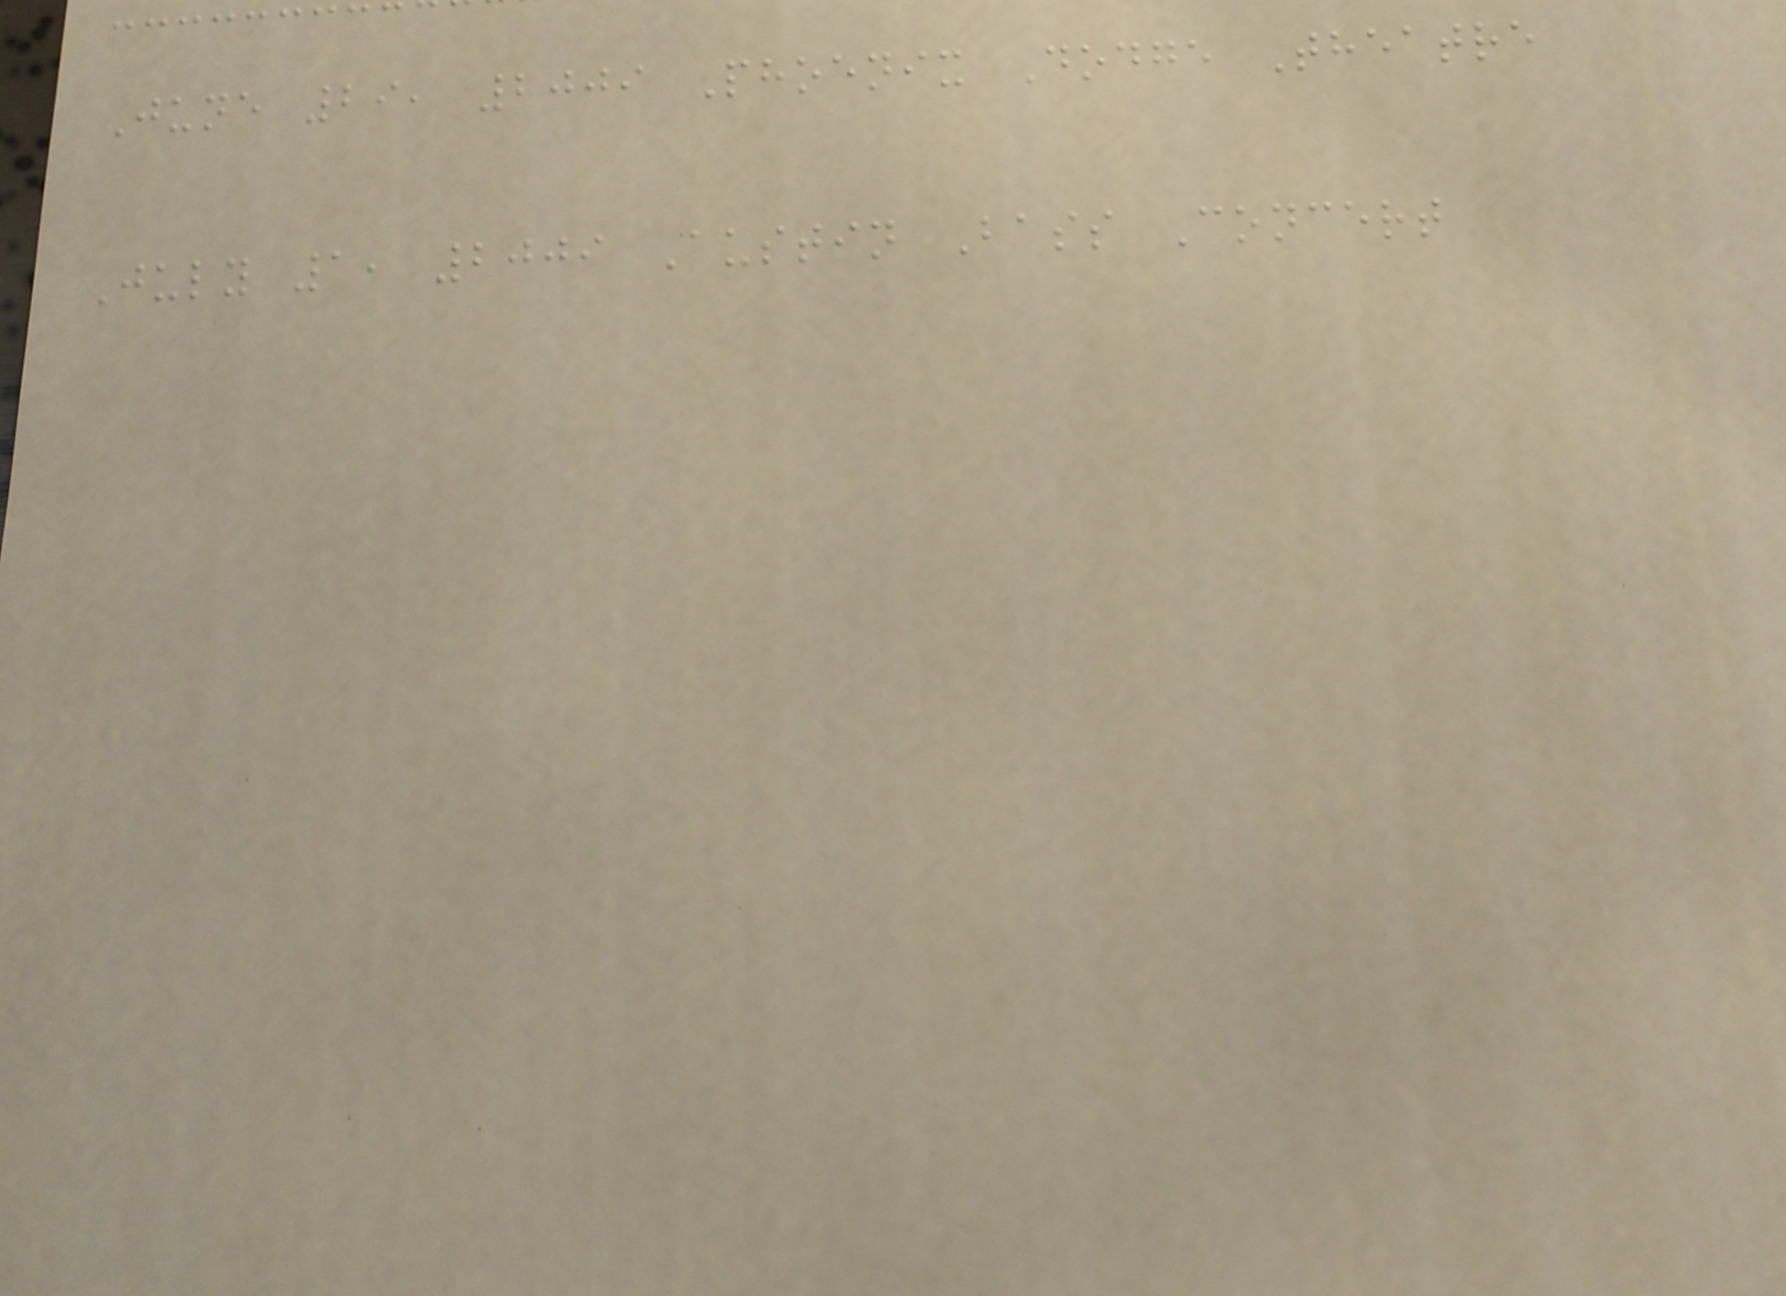June 29, 2009 Phoenix Dodge Theatre
July 1, 2009 Austin Bass Concert
